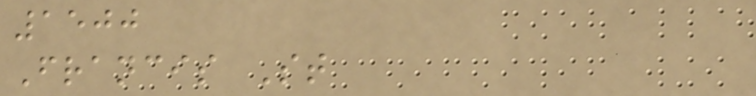1500
Francis St
